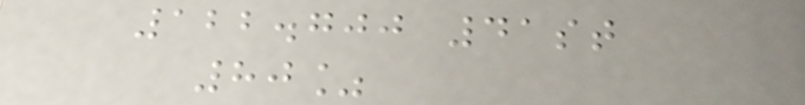122.700 41st
80%
